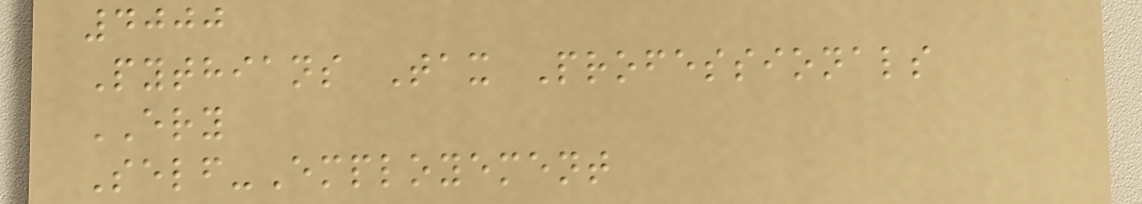4000
Pythians Tax Professionals
ERY
Self-Employement
